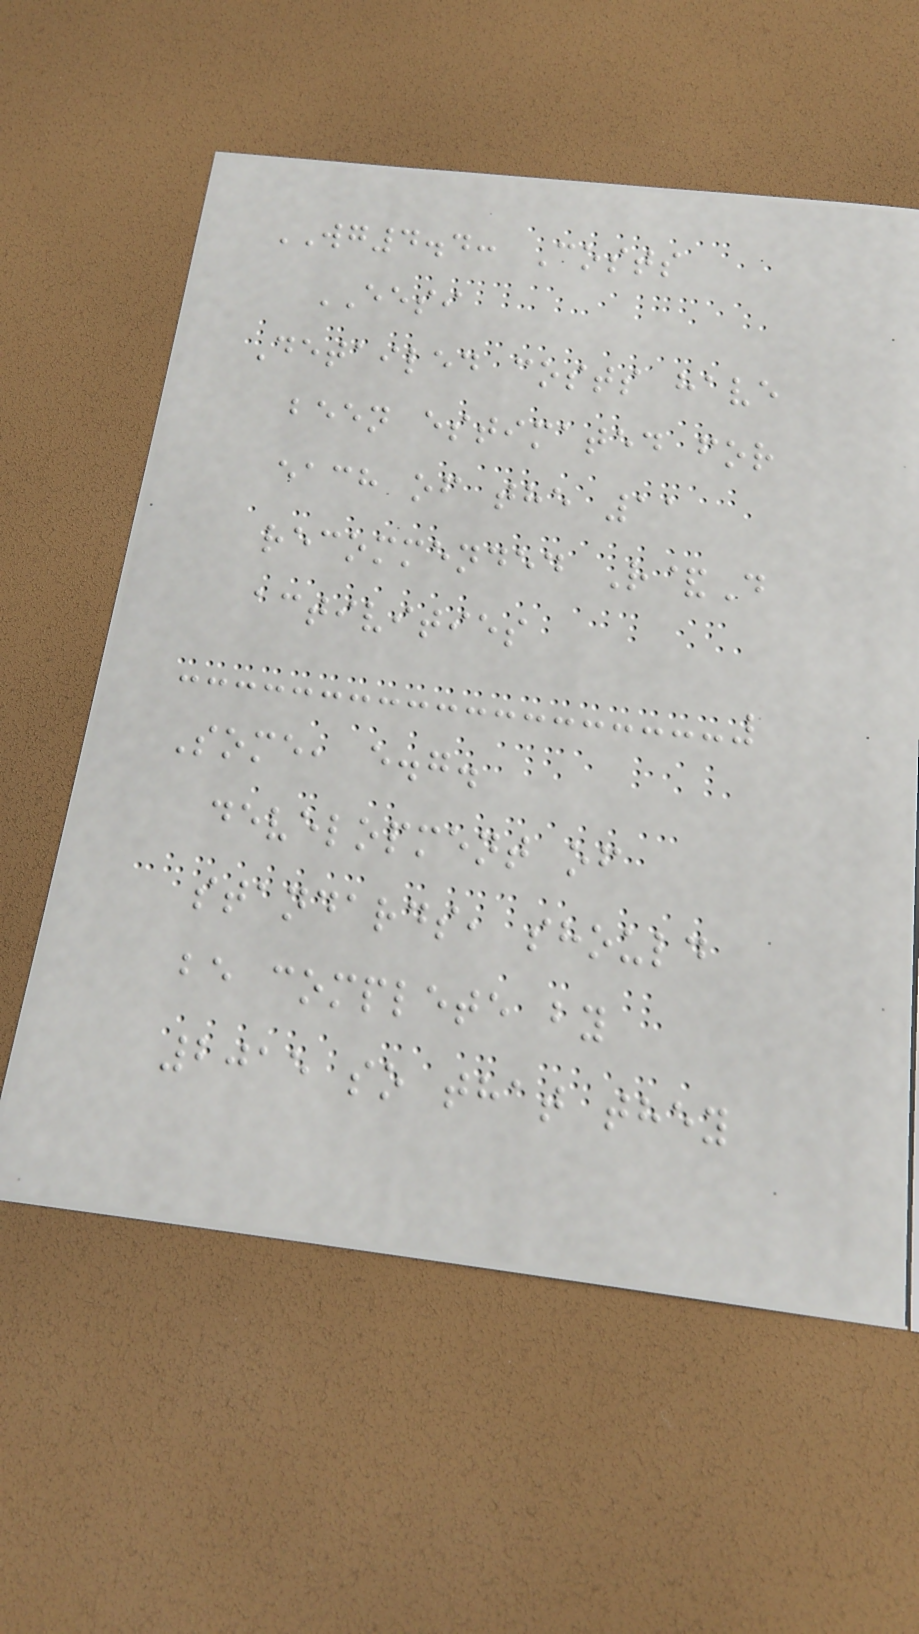WG4.4: Costs
EESI
Detailed costs have
been estimated for
each of the 11
recommended R&D
activities
Some, e.g.
development of
standards, should
be complete by
2015 so that they
